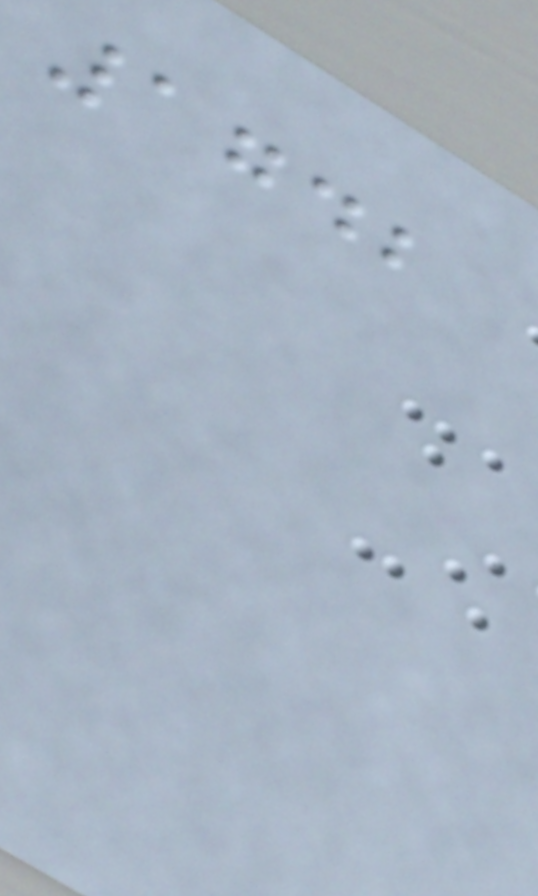1742
